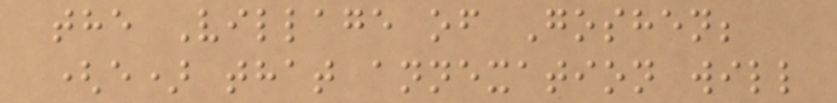the Village of Goshen;
(e) that annexation will
